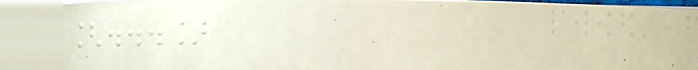[...]
